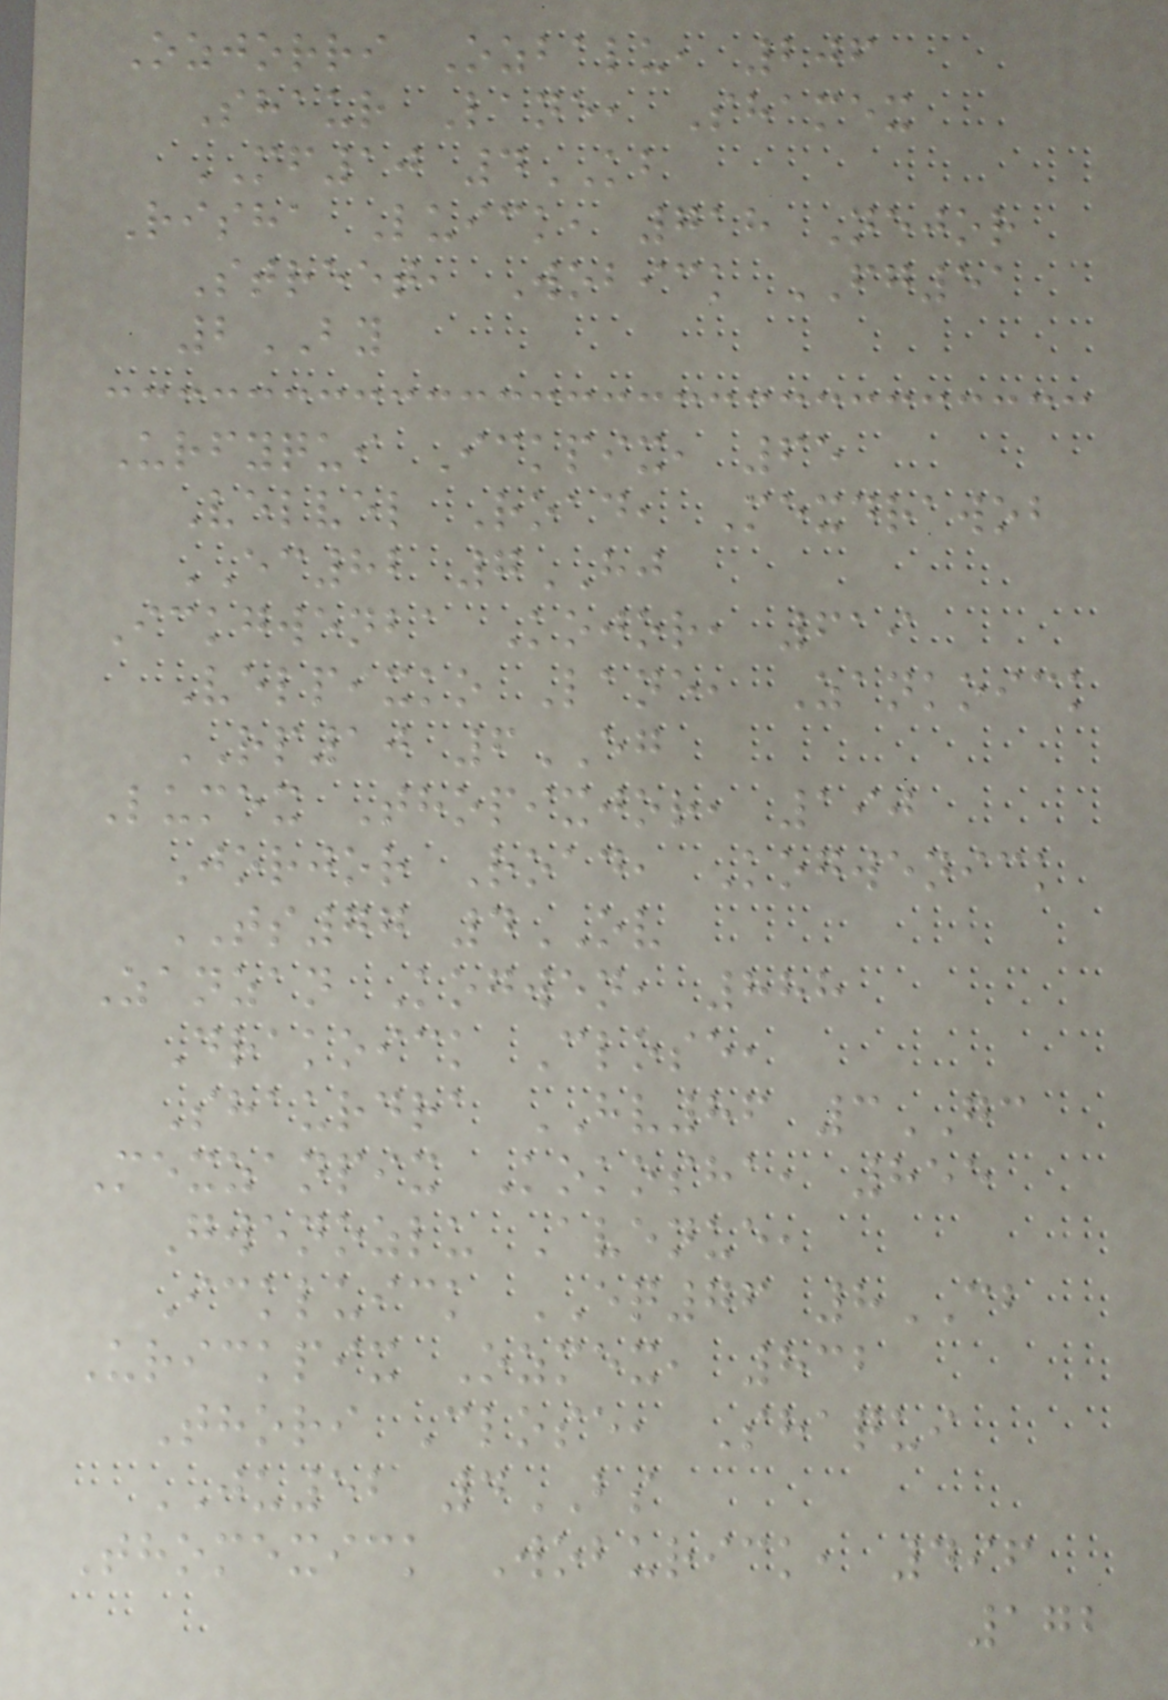Ozjorri Ozbalu, 206
Shaur Lane, Shamex
MF10 4KB
Risha Luick, 718 Nejor
Street, Wobick FG51
2BY
Urfyqui Ickpix, 65
Velvel Road, Mexdrawob
EC82 7HJ
Ickgwenba Kojor, 619
Velpixko Lane, Zankoick
RP10 6EG
Lumex Thopixjor, 190
Jorjor Road, Kogwenick
TS77 4OV
Zanzan Kogwen, 888
Drakoick Close,
Shaurdra HV86 3GC
Mexzanpix Kokosha, 855
Gwenozlu Avenue,
Ickluick EQ76 8CB
Urickpix Ozmex, 832
Thori Close, Shaqui
JU52 4BS
Thomexick Woburick, 496
172
